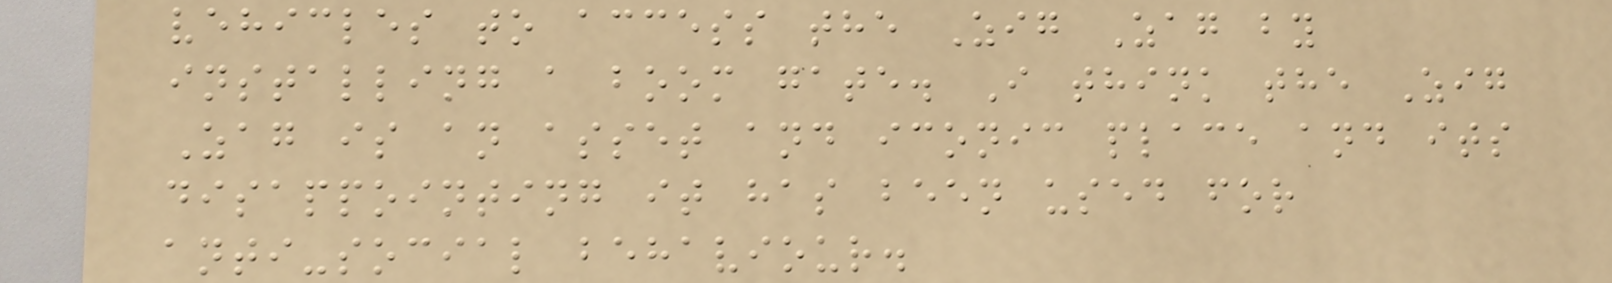vehicles to access the Zig Zag by
installing a boom gate. I think the Zig
Zag is an asset and iconic place and its
disappointing it has been used for
anti-social behaviour.
